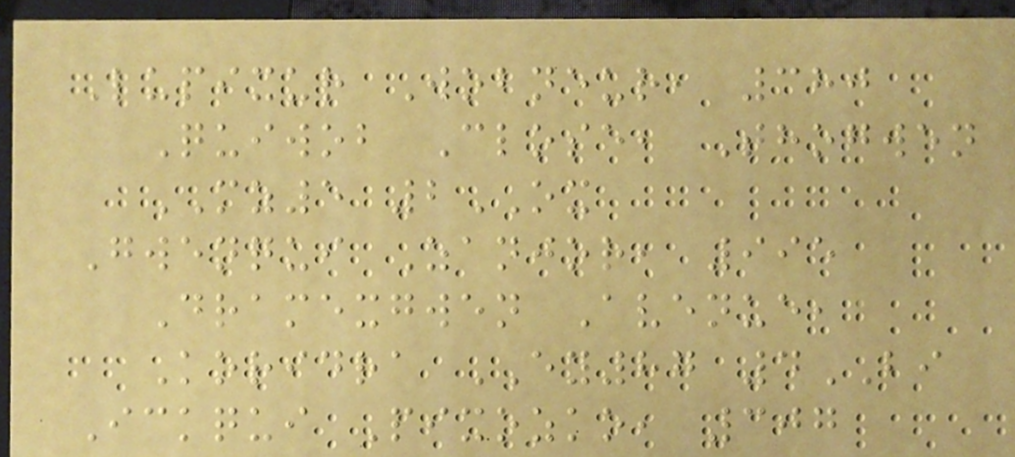Lupixur Wobneur, 380
Quiwob Close, Thogwen
MZ5 2OX
Gwenqui Zanjor, 995
Dramexgwen Avenue,
Koridra EY87 4BI
Ickqui Pixozko, 307
